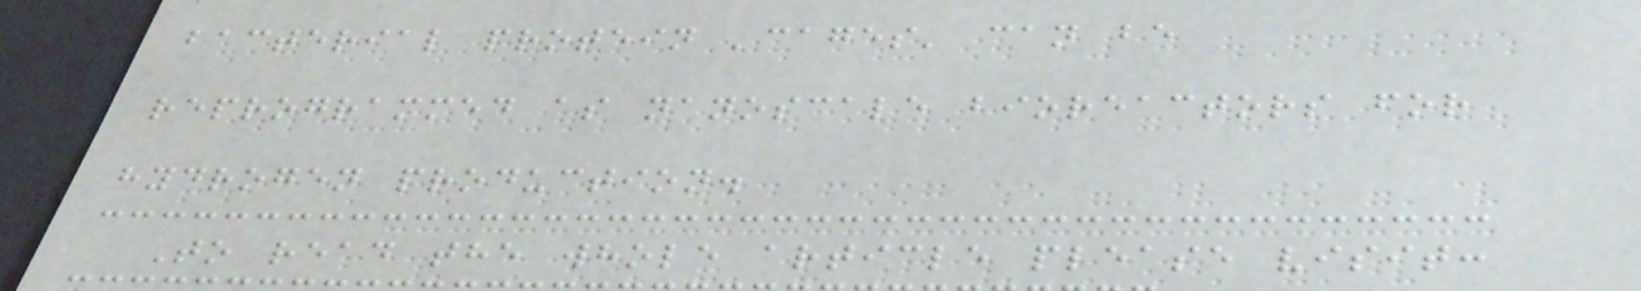bacterial protein 'cages' can be
reprogrammed as nanoscale bioreactors for
hydrogen production.
To read the whole article please visit:
